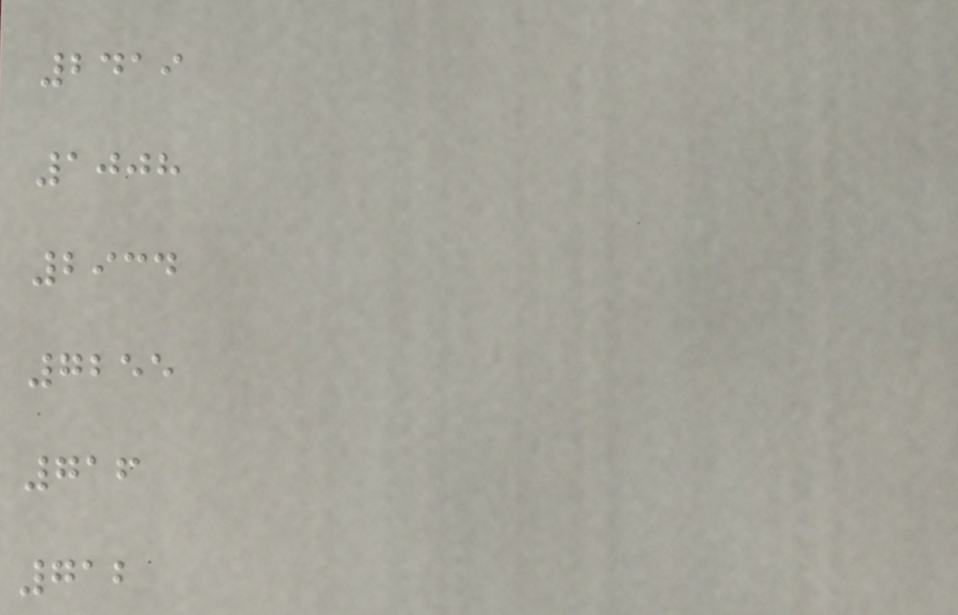2419
1008
2934
7255
716
712
